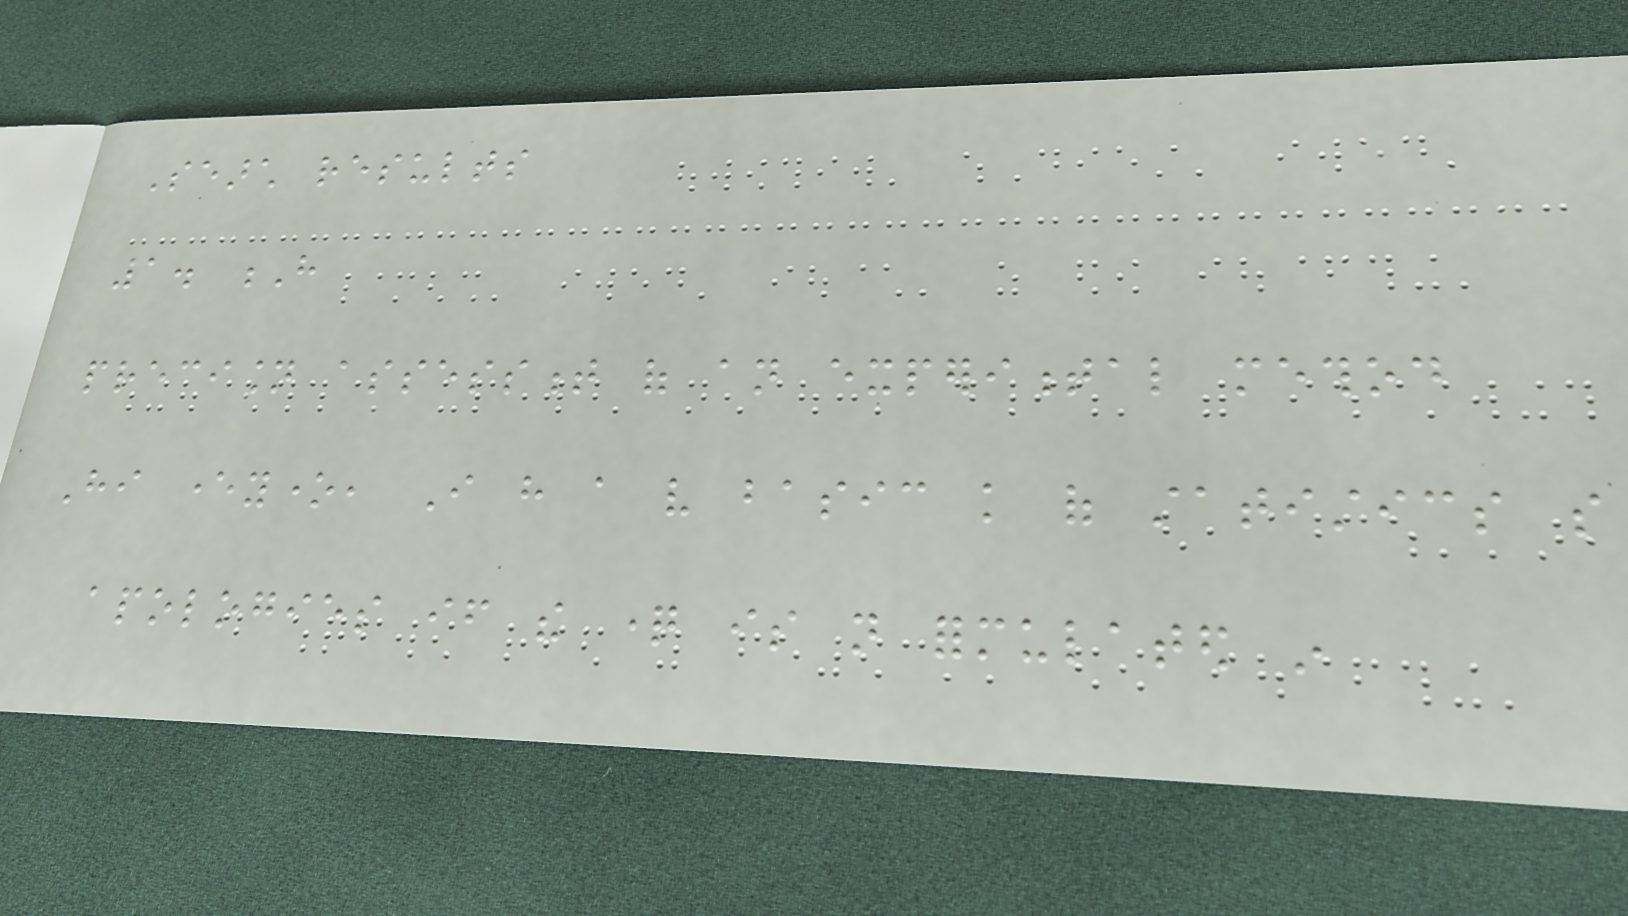Search results
1. H
precision assessment of an experimental method
Hi everyone, I have a very basic knowledge of statistics so
apologies if the question is not formulated in
